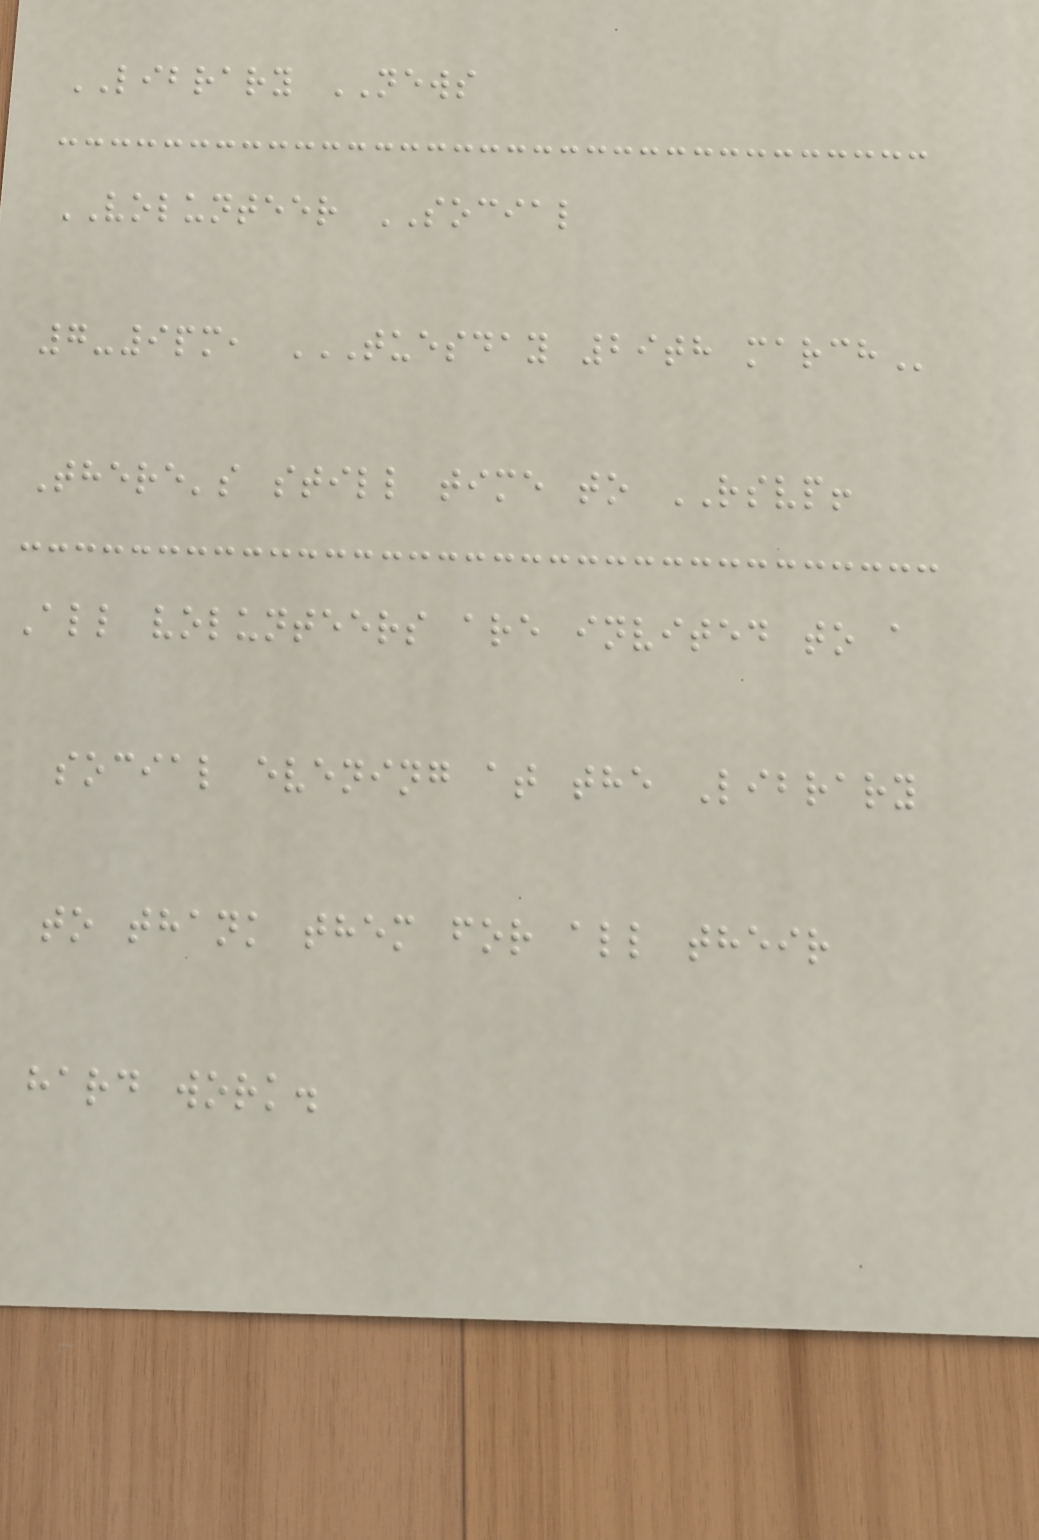LIBRARY NEWS
VOLUNTEER SOCIAL
7-9pm, TUESDAY 29TH MARCH
There's still time to RSVP!
All volunteers are invited to a
social evening at the Library
to thank them for all their
hard work.
